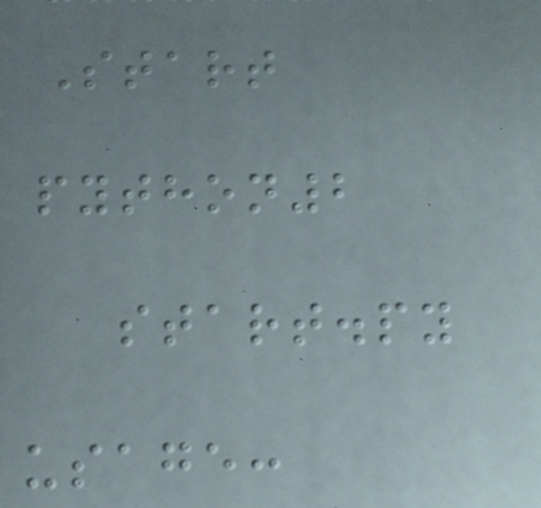Start
python2
start.py
usage:
